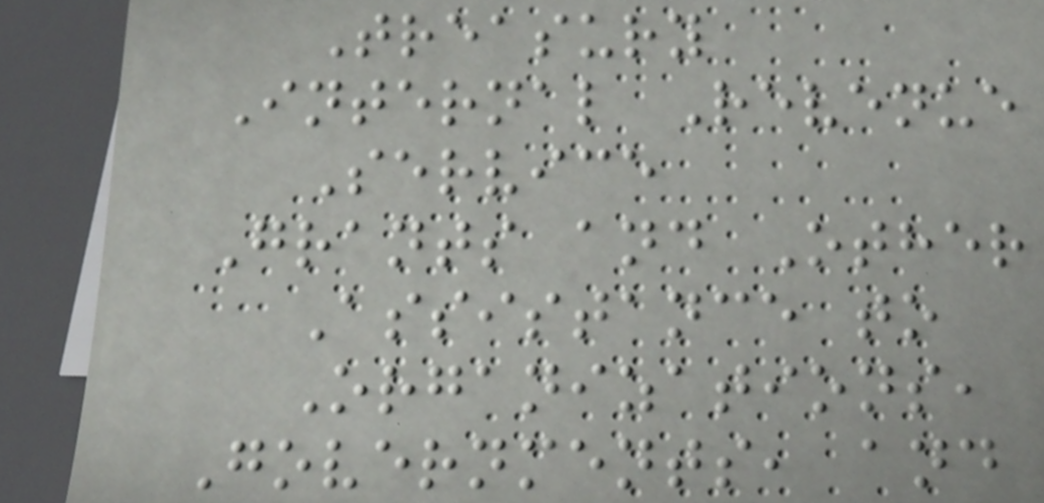Treasury
Internal Revenue
Service
Grants and Other
Assistance to
Organizations,
Governments, and
